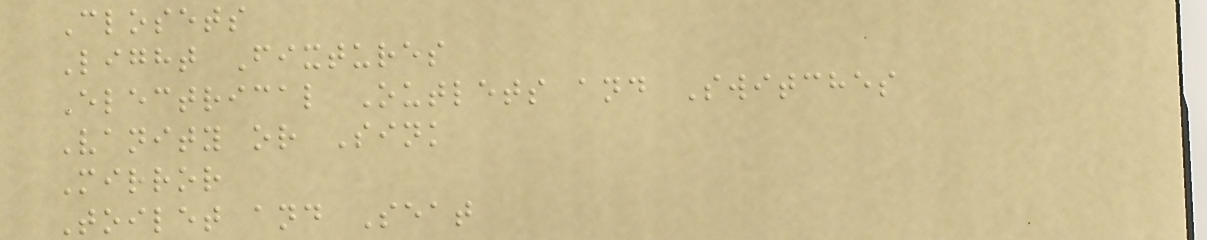Closets
Light Fixtures
Electrical Outlets and Switches
Vanity or Sink
Mirror
Toilet and Seat
